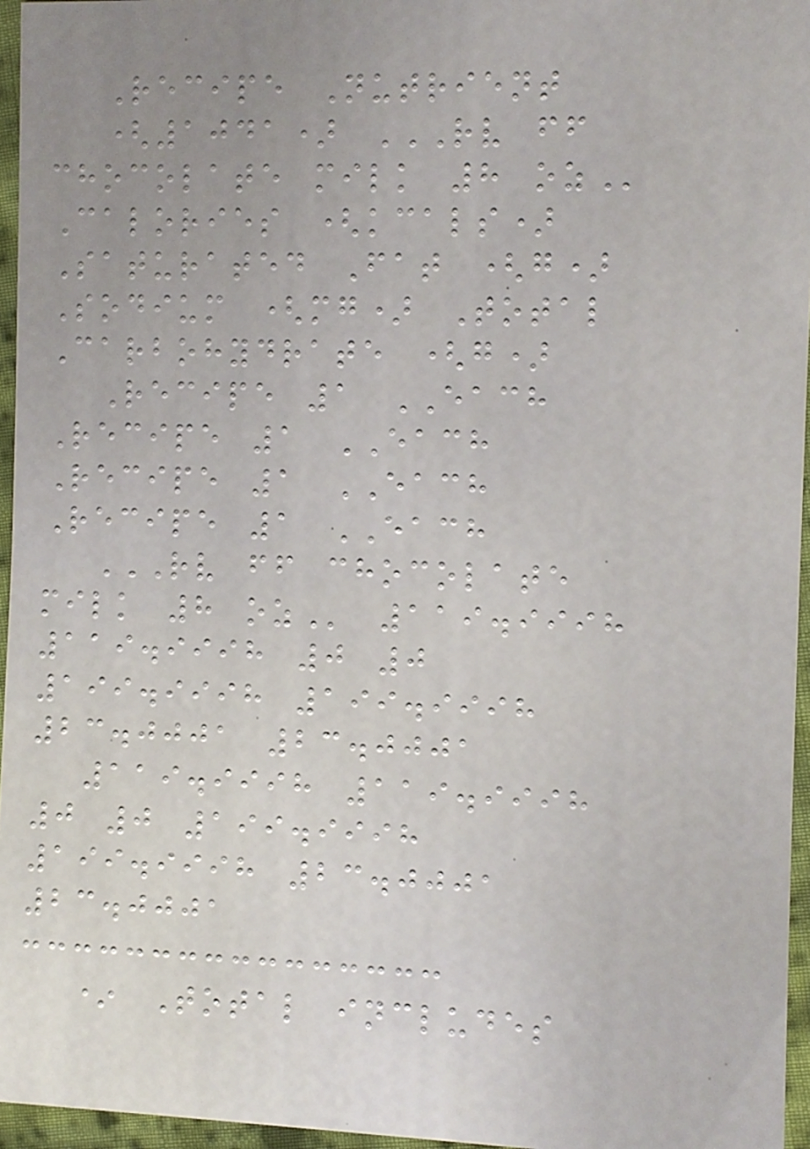Recipe Nutrient
(1041) RV FF
CHOCOLATE MILK 8 OZ
Calories (kcals)
Saturated Fat (g)
Sodium (mg) Total
Carbohydrate (g)
Recipe 1 EACH
Recipe 1 EACH
Recipe 1 EACH
Recipe 1 EACH
RV FF CHOCOLATE
MILK 8 OZ 119.9998
119.9998 0 0
199.9998 199.9998
23.0001 23.0001
119.9998 119.9998
0 0 199.9998
199.9998 23.0001
23.0001
* Total includes
